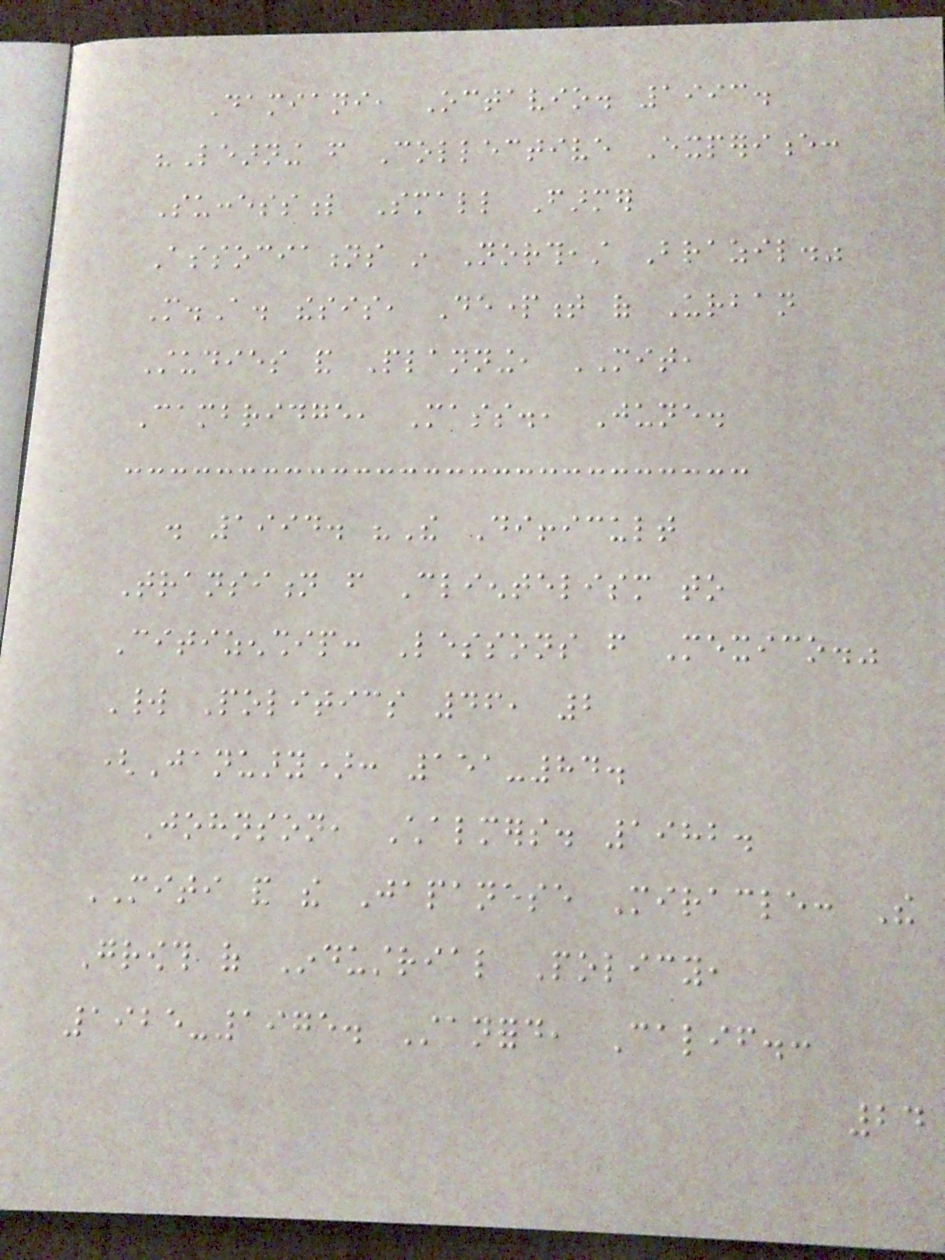Damiani, Octavio. 1993.
"Learning from Collective Experience:
Successful Small Farmer
Associations in Northeast Brazil."
M.A. thesis, Department of Urban
Studies and Planning, MIT,
Cambridge, Mass., June.
. 1994. "The Difficult
Transition from Clientelism to
Citizenship: Lessons from Mexico."
World Politics 46, 2
(January): 151-84.
Johnson, Chalmers. 1982.
MITI and the Japanese Miracle: The
Growth of Industrial Policy,
1925-1975. Stanford, Calif.:
24
